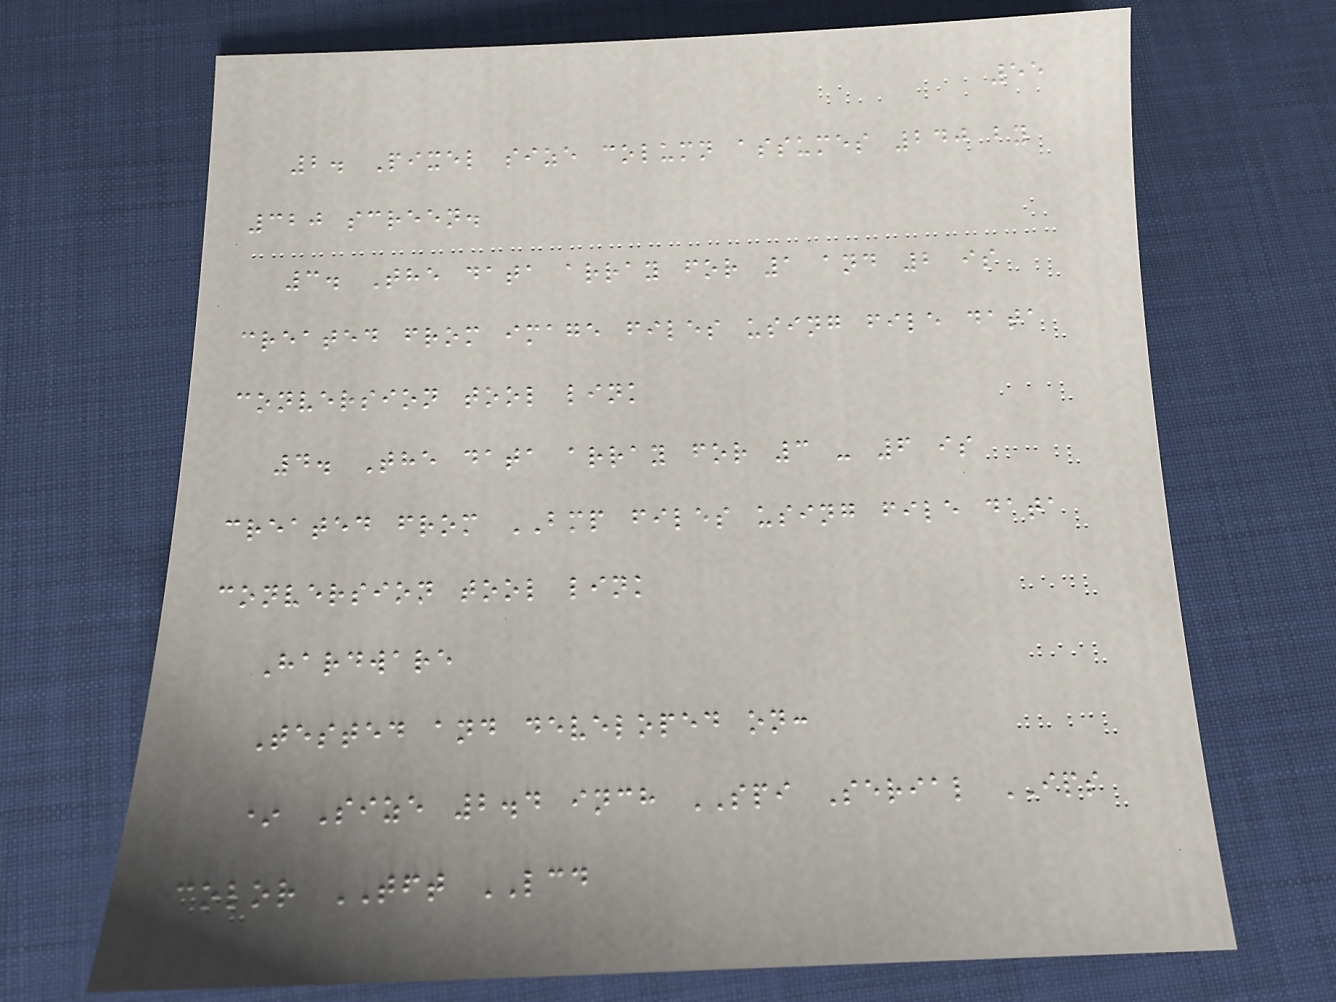55
2. Pixel size column assumes 240 by
320 screen.
3. The data array for 1 and 2 is
created from image files using file data
conversion tool link
4. The data array for 3 - 6 is
created from BMP files using file data
conversion tool link
Hardware
Tested and developed on:
* Size 2.4 inch SPI Serial IPS
color TFT LCD
